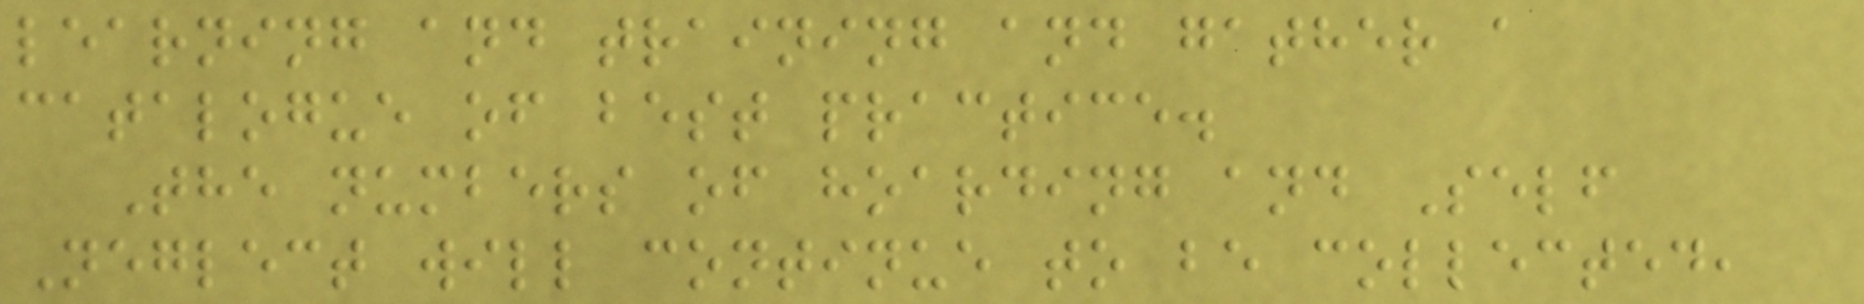learning and training and gather a
catalogue of best practice.
The numbers of hoarding and Self
Neglect will continue to be collected,
